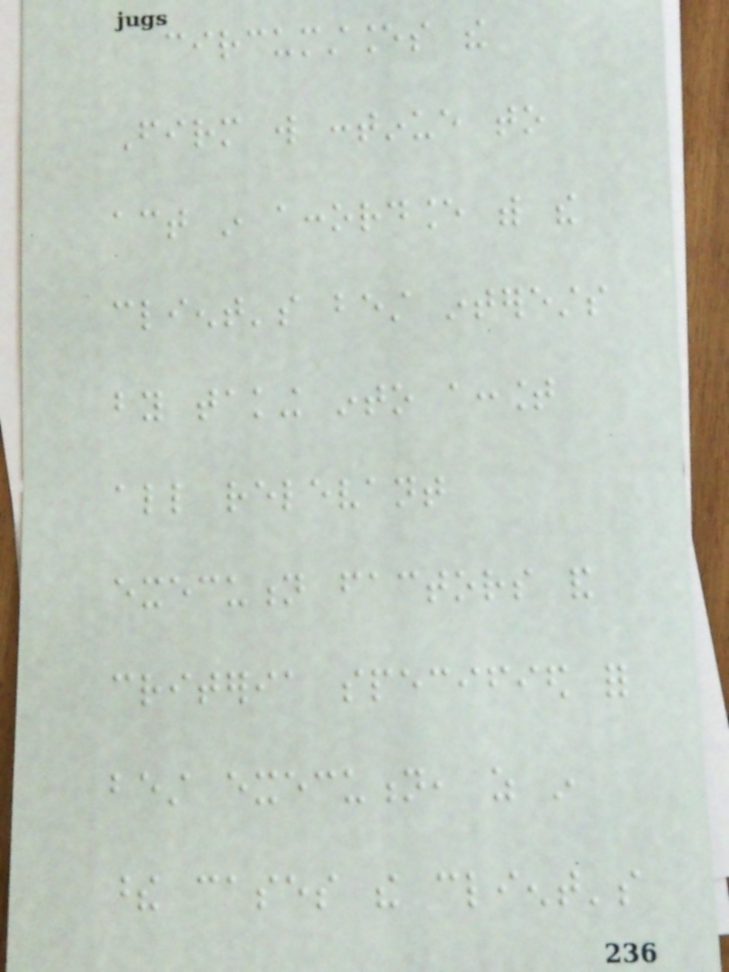circumstances the
Firm will continue to
act in accordance with the
client's best interests
by taking into account
all relevant
execution factors and
criteria specified for
best execution, as in
these cases the client's
